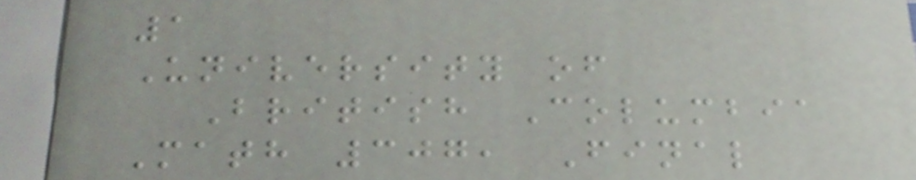1
University of
British Columbia
Math 307, Final
